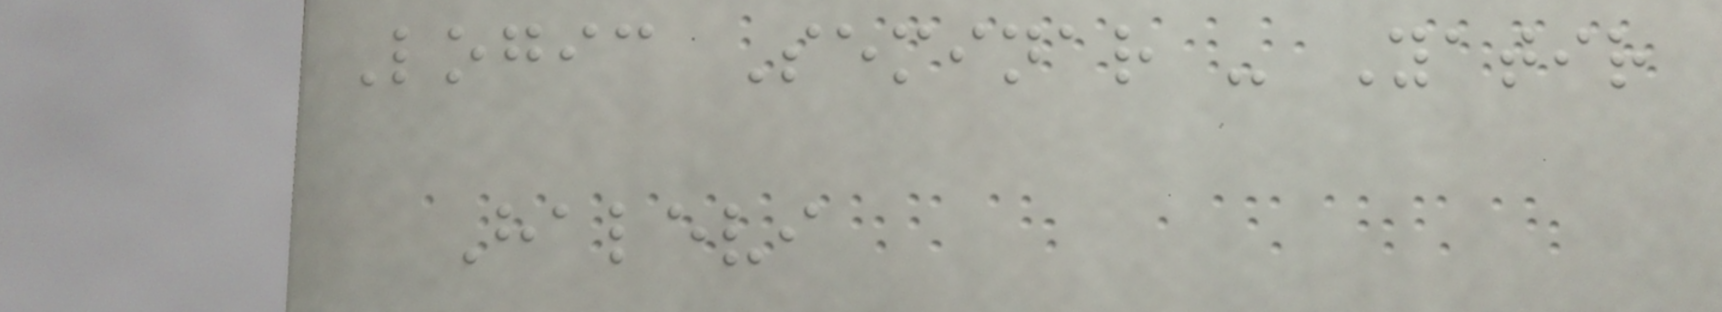Logic Seminar - Yatir
Halevi
